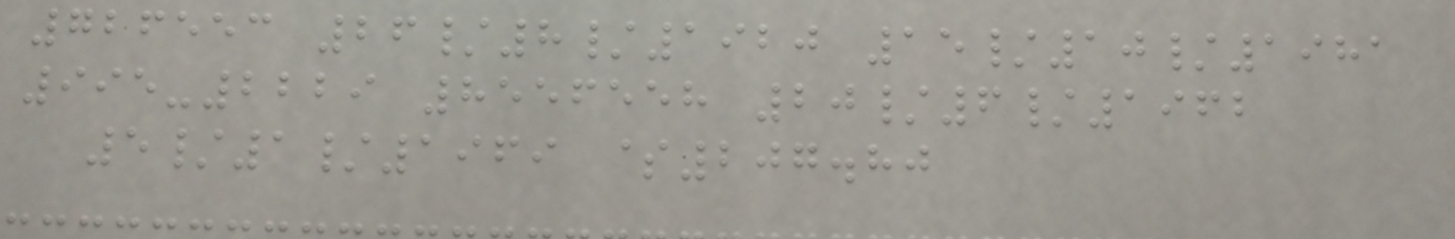726553 26/8/1920 15/10/1981
995-2229 8556558 20/6/1962
5/1/1969 $207.80
